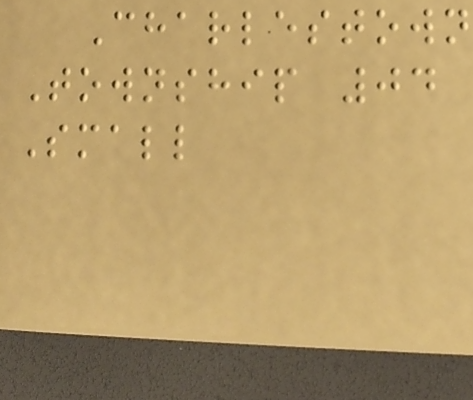Charlestown
Township 04
Small
